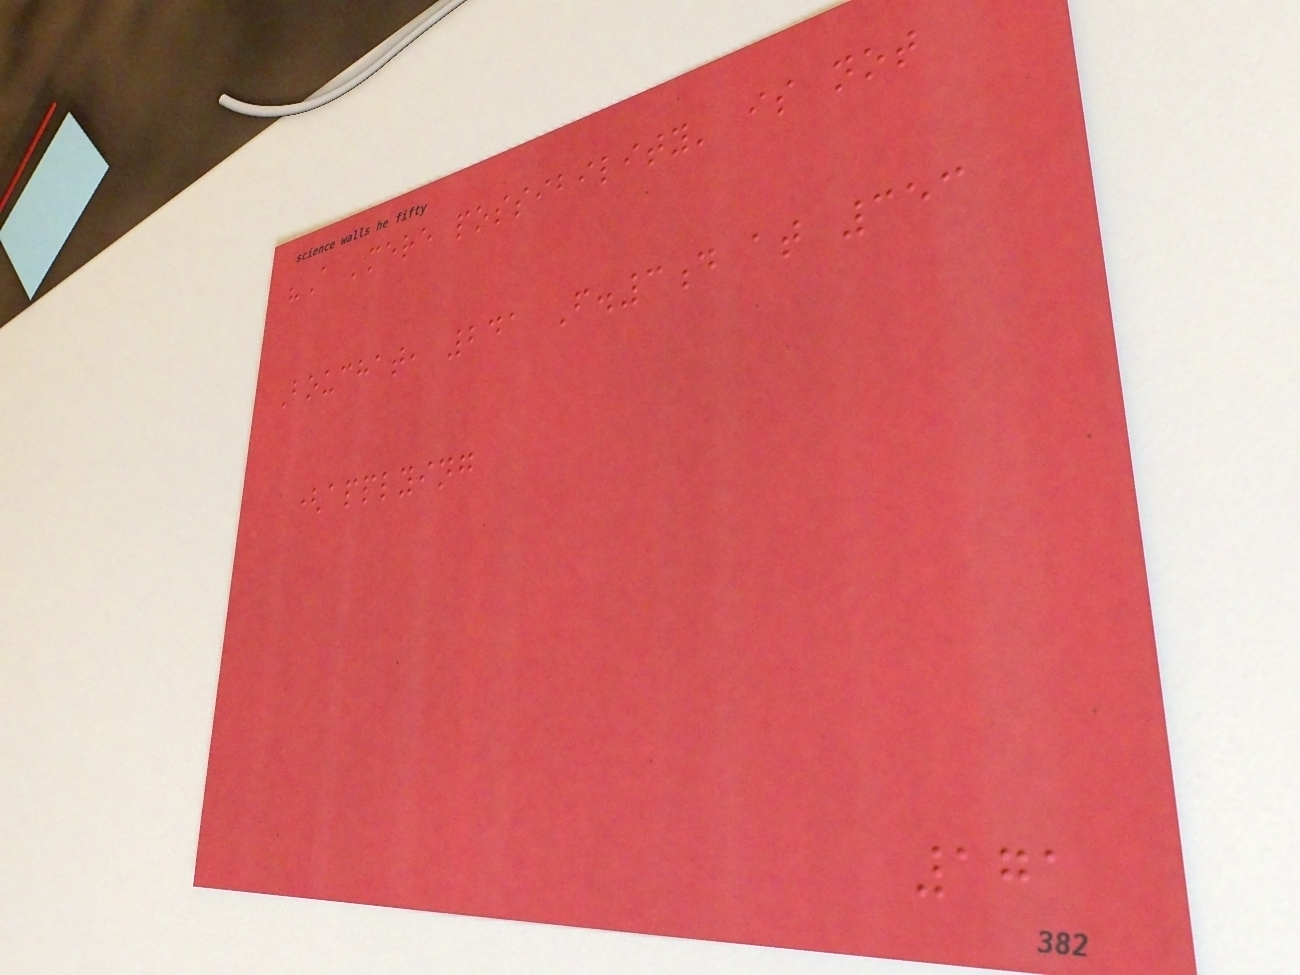"A 'mere possibility' is not
Bouchat, 241 F.3d at 353
(applying
171
